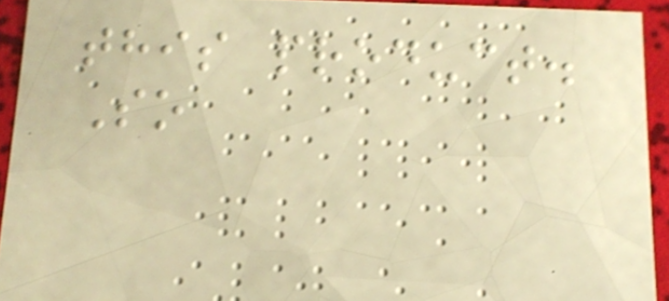this product.
So
